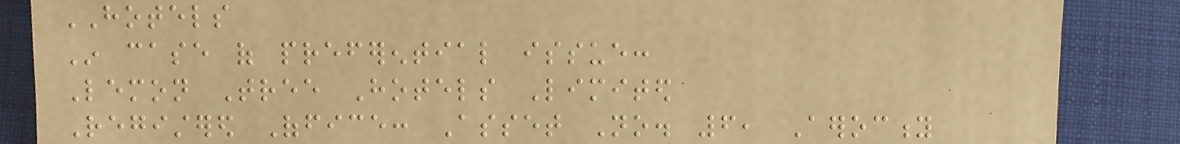HOTELS
In case of preferential issue:
Lemon Tree Hotels Limited
Registered Office: Asset No. 6, Aerocity
